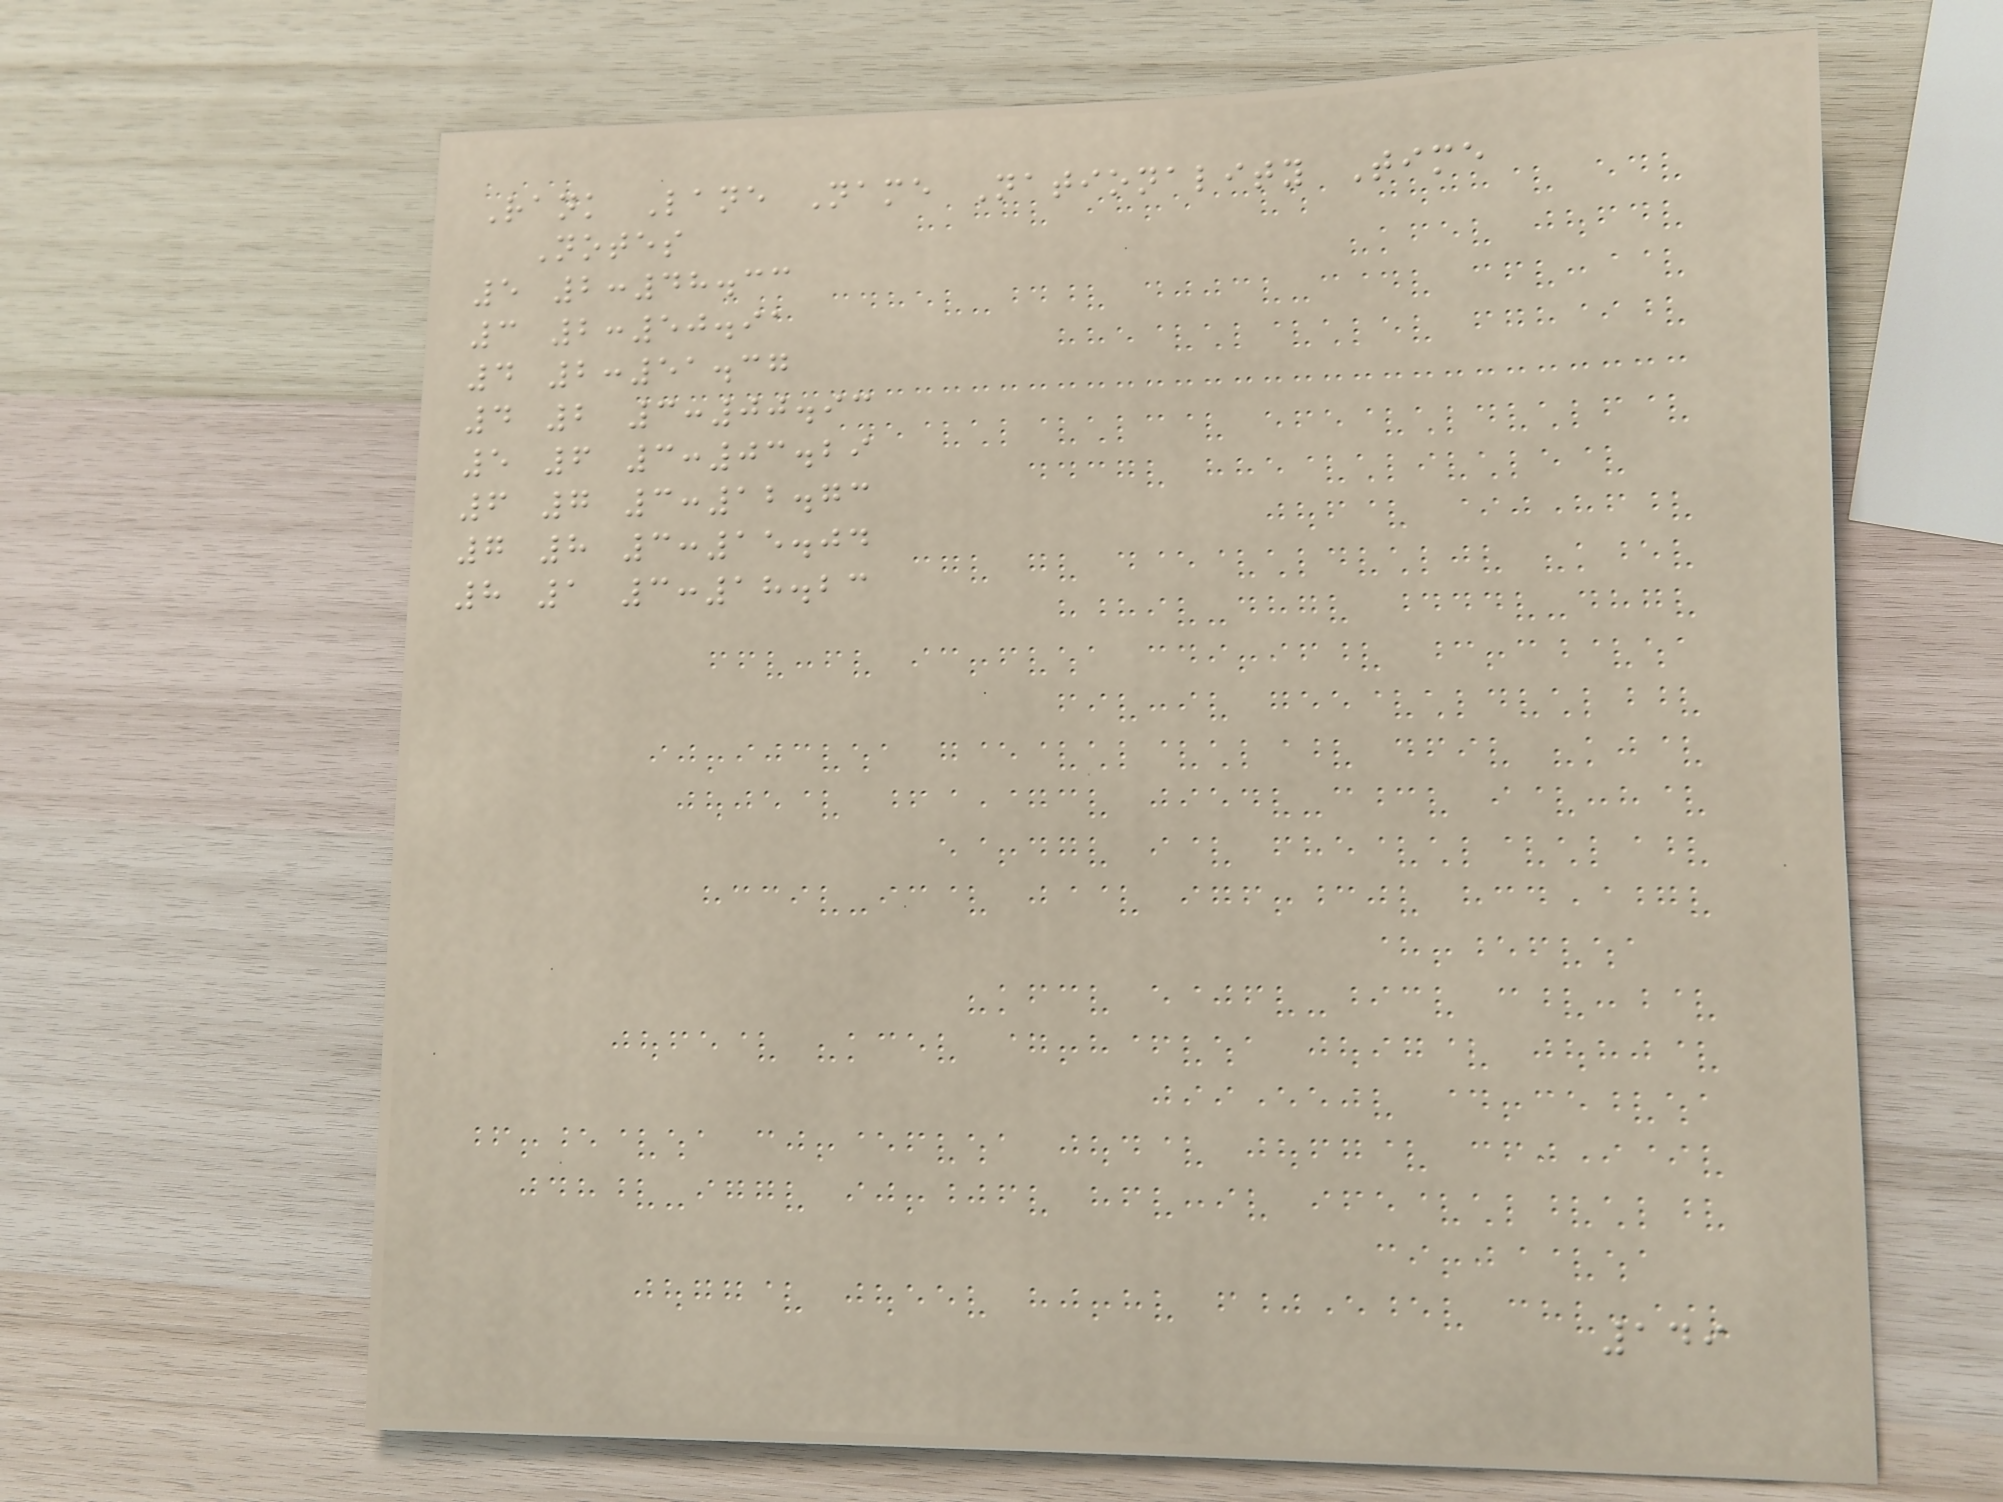Rank Lane Name Nationality Time
Notes
5 2:48.33
3 2:50.91
4 2:51.37
4 2 3:00.93
5 6 3:03.29
6 7 3:12.73
7 8 3:15.04
8 1 3:18.23
149
